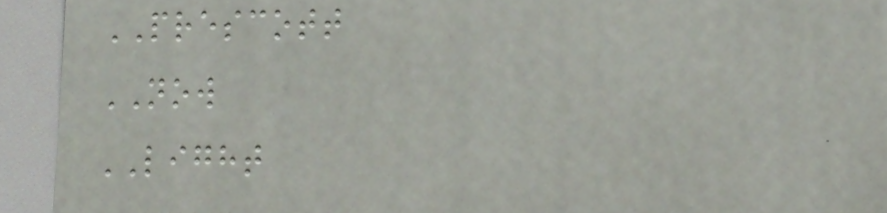PRESCOTT
NOW
LIGHT
